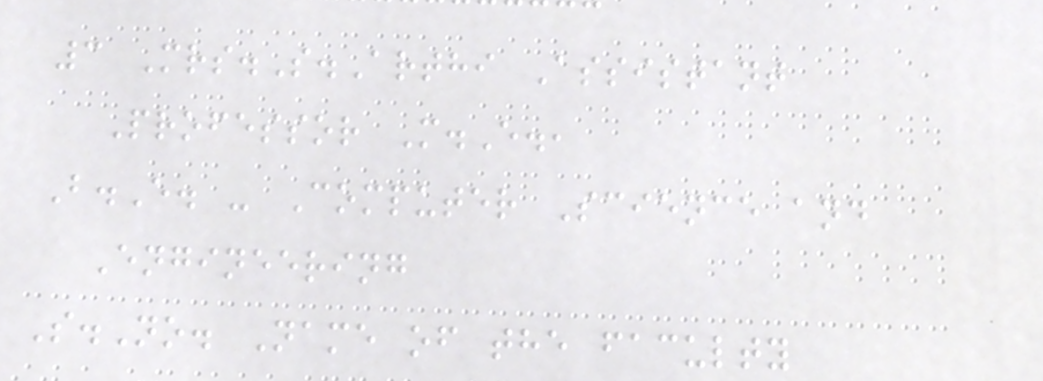3 Mrs.S.Arthi Assistant
Professor M.E.,
B.E. - Computer Science and
Engineering
S.No. Name of the faculty
